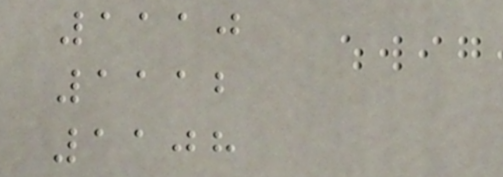1110
1112
1108
